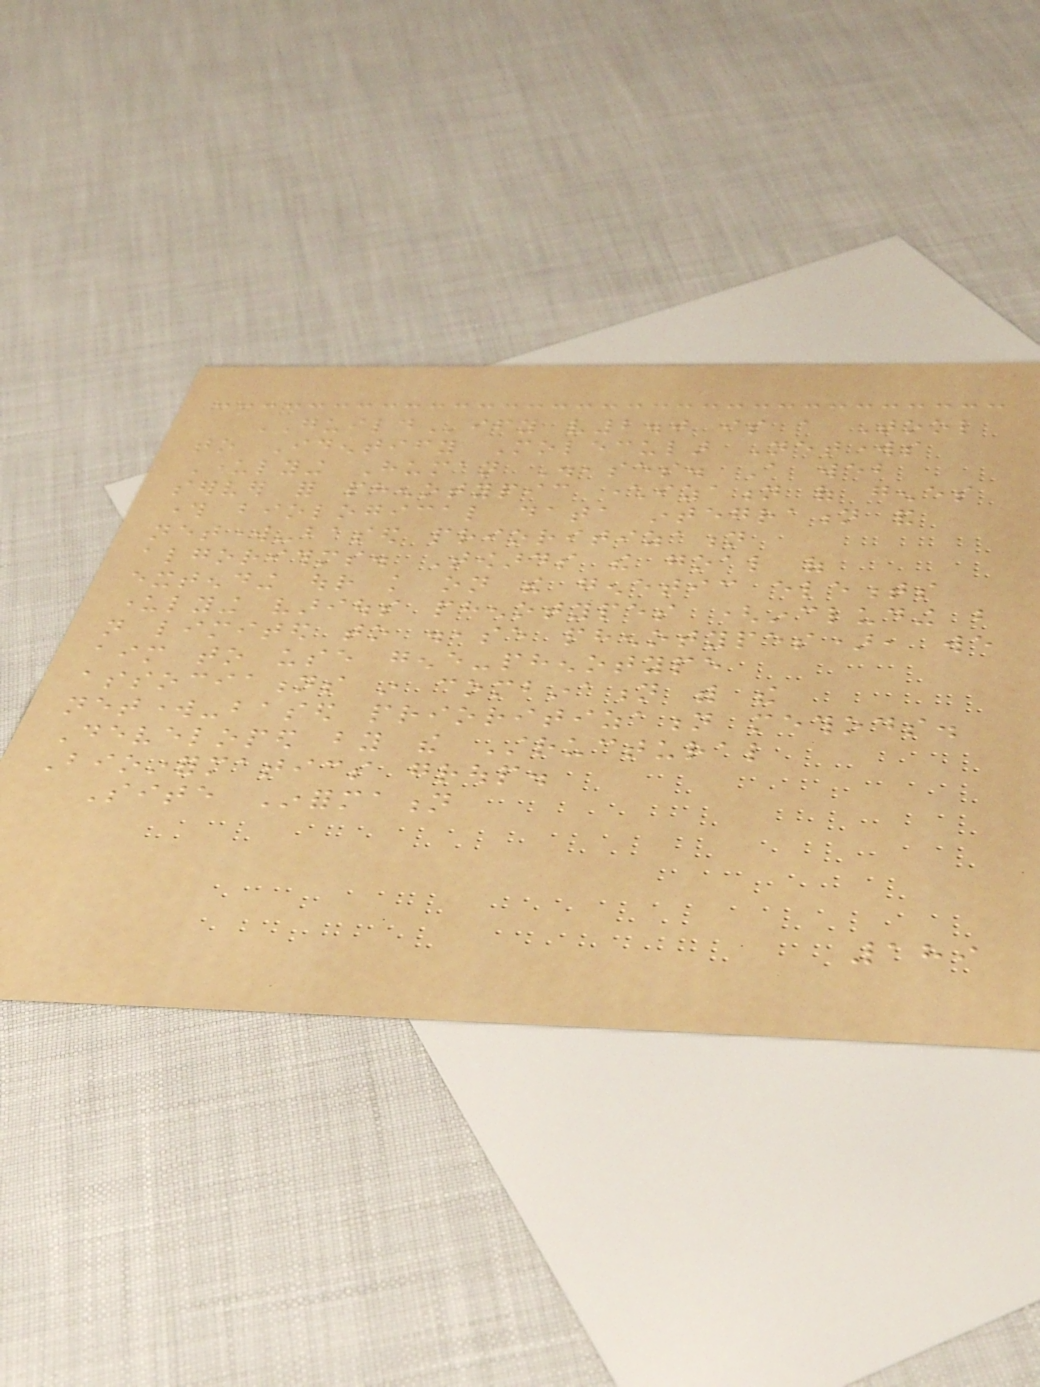GUILDify v2.0 is a Tool
to Identify Molecular Networks
Underlying Human Diseases. A web
server for phenotypic characterization of genes
through biological data integration and
network-based prioritization
algorithms. Towards the goal of
extending our knowledge on the genetic elements
underlying various phenotypes (including but
not limited to disease phenotypes), we
aim to use gene-phenotype
associations in combination with the
network-based prioritization methods.
Developed by the Structural
Bioinformatics group.
Site Information
189
